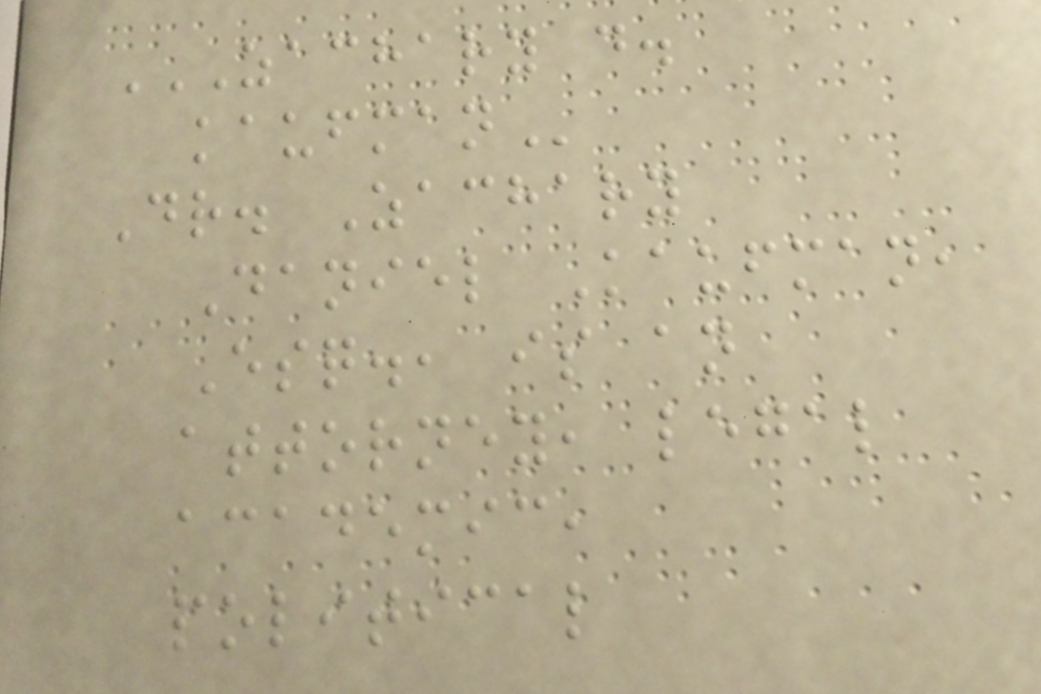ZACHARY D.
KAUFMAN
Dr. Zachary
Daniel Kaufman,
Esq., is an
attorney, legal
academic,
political
